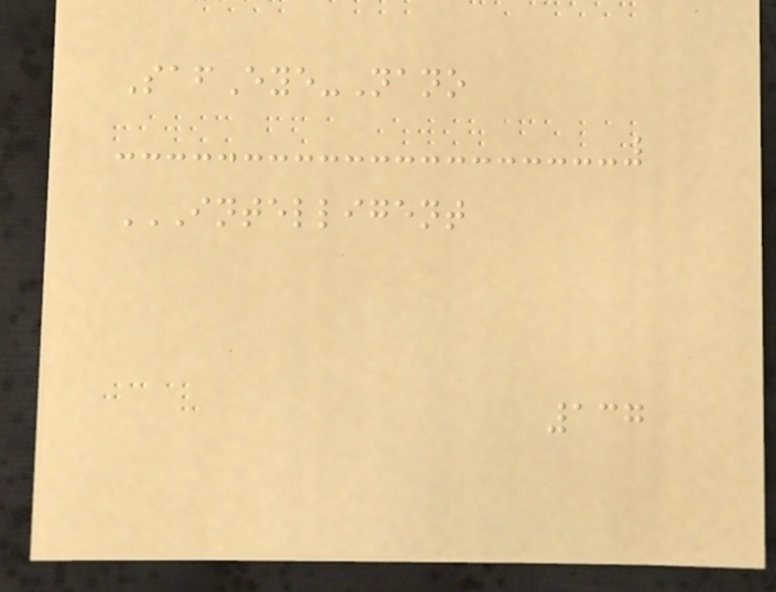SafEye-Nano
INTELLIGENT
137
